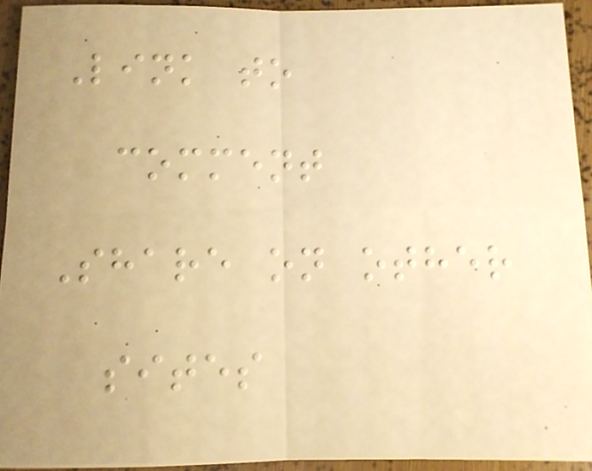Link to
comment
Share on other
sites
